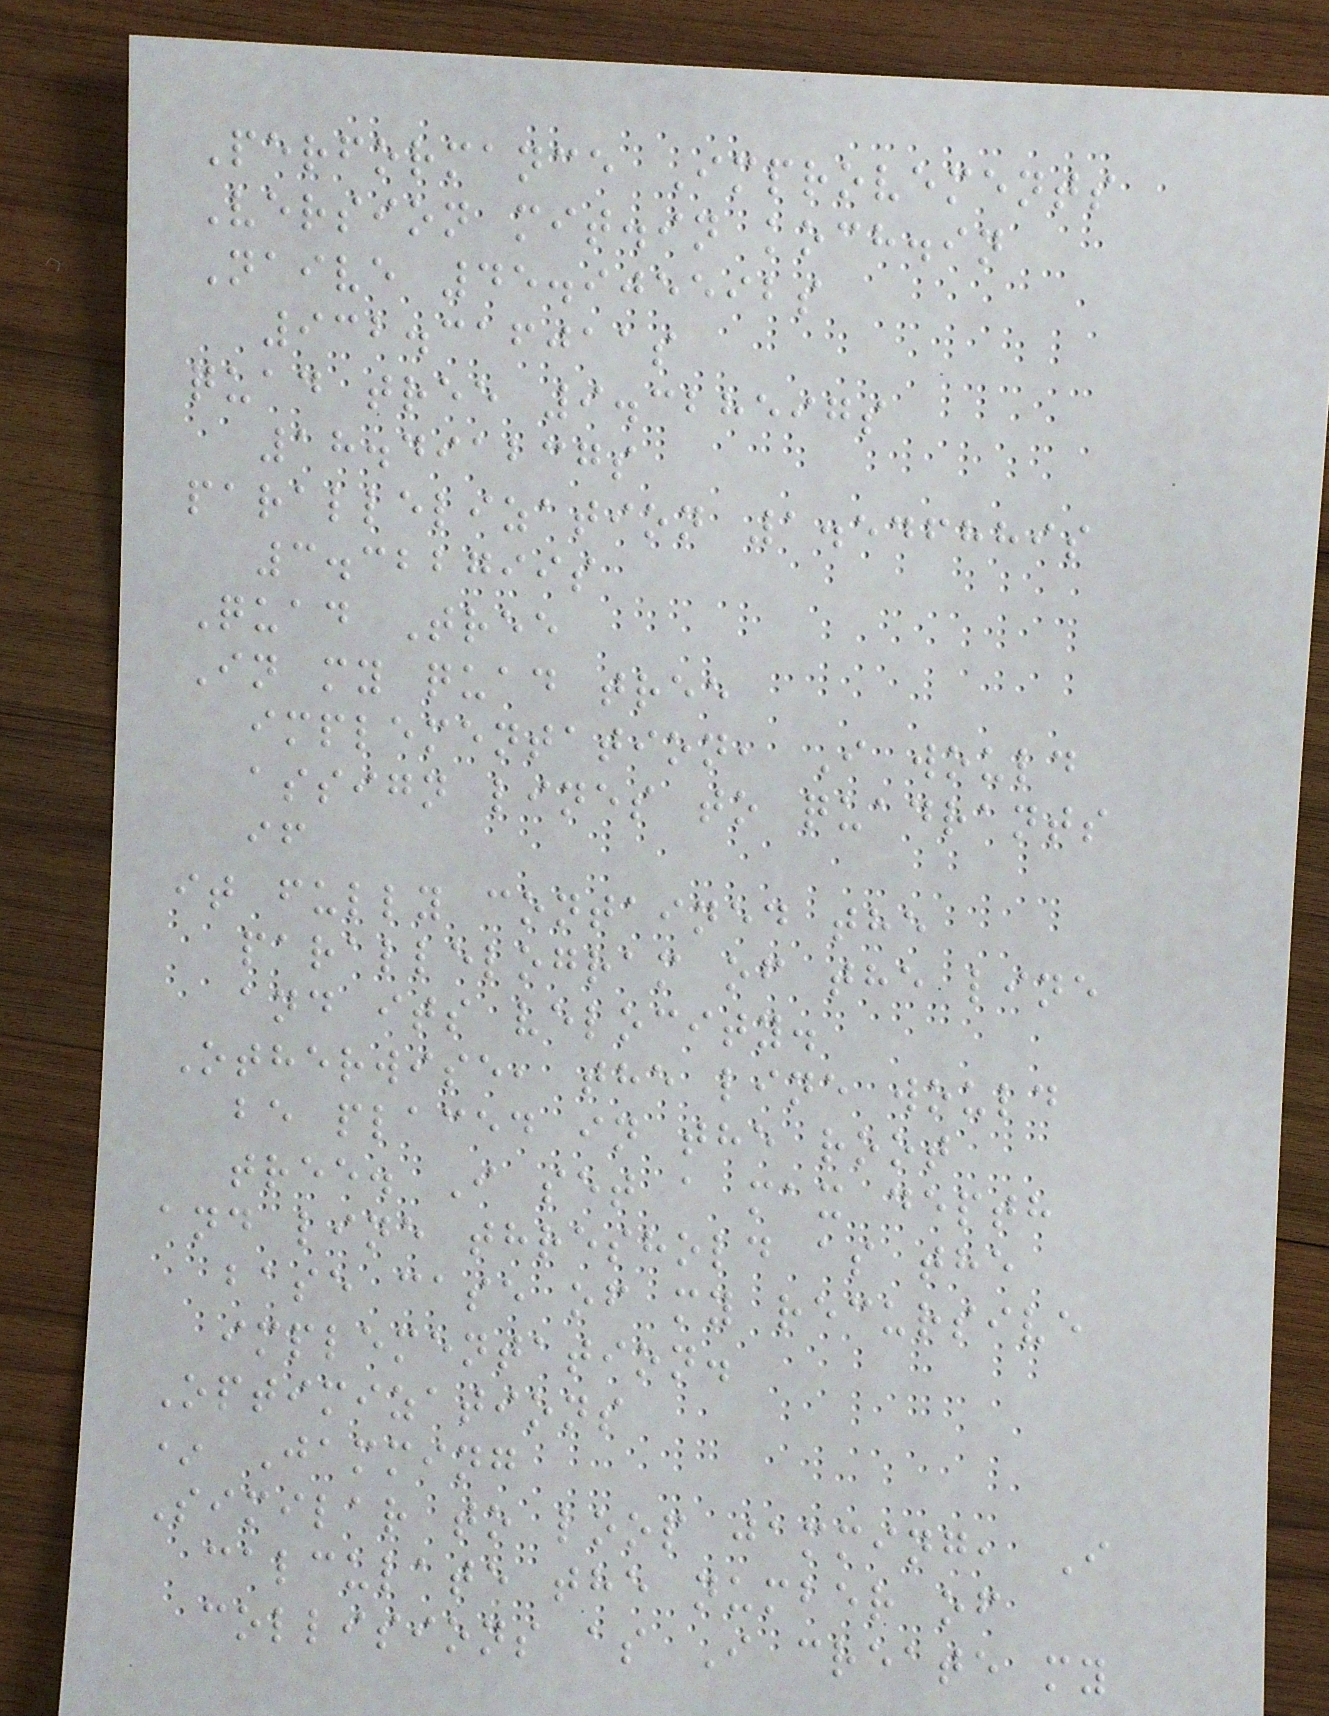Performance Improvements
Version mit.in koch.in
Naive 45.905592s
932.316011s
quad tree 9.328597s
18.491237s
parallelization 1.546889s
3.322799s
Quad Tree
In my quad tree
implementation, I would
assign lines to quadrants
if
it fully contained the
parallelogram of the line
and its velocity.
Otherwise, the line would
be placed in the root
tree. I set a max depth
and line threshold as the
base case of my recursive
implementation.
Optimizations
* Jamming
Similar to loop jamming, I
calculate the number of
collisions as I create my
